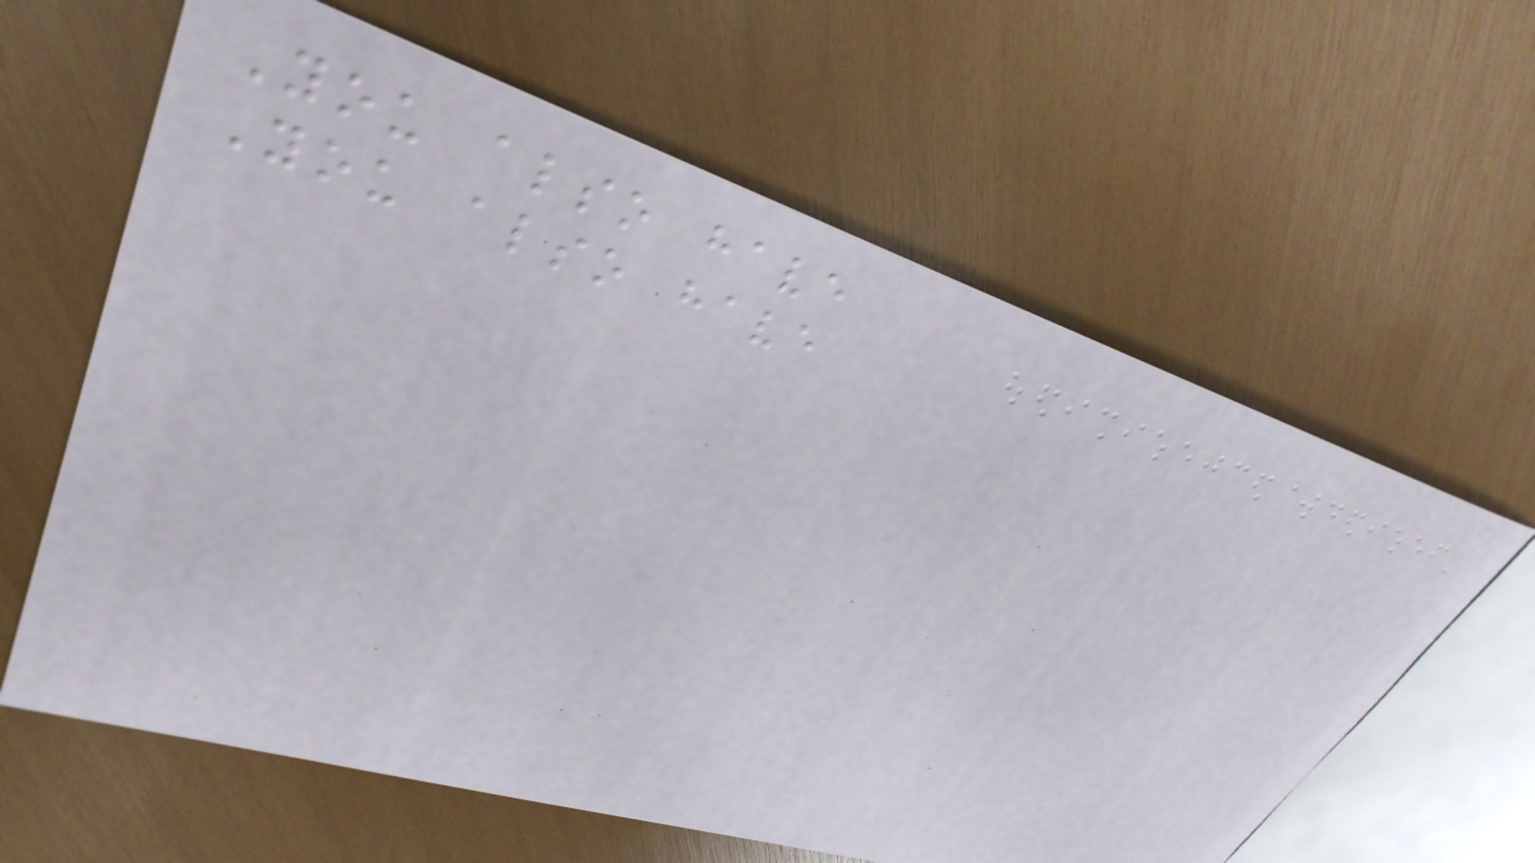You also have
You also have
